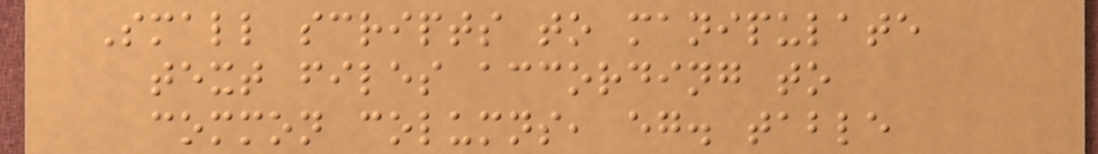Small scripts to manipulate
text files according to
common columns, eg. table
